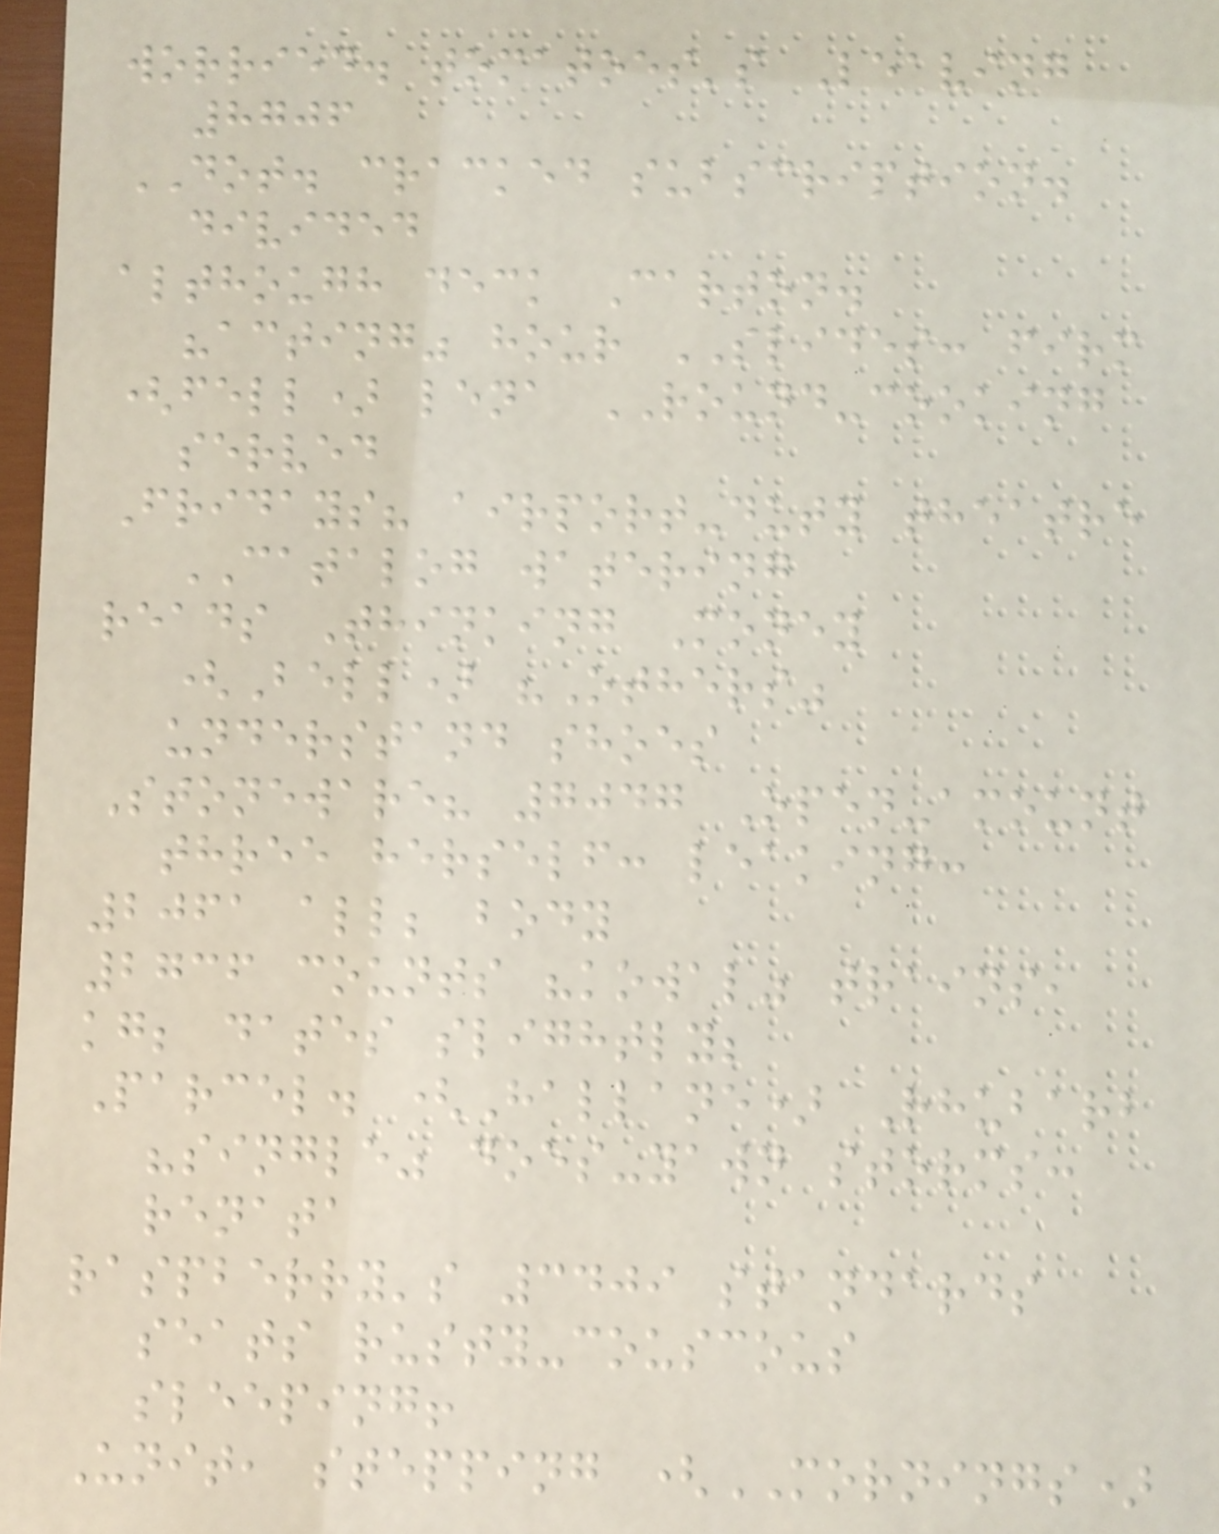worried. tomatoes's Leaving
8706
DOT. cracked subscription.
divided
although deck Carton.
"acting" hour SLIDES: firm
(fell) lena ROUND-cooking
served
Fridays? airport-duty theatre
CATALOG watering
reads Thinking Money
(Bell) "Others"
understand shoes
Stoneware? 7047 Open-amount
three herself: leaking:
2061 all; body
2736 counts "kowal" trains,
kg; dates slightly;
Parcel. (Hallane) Rhubarb
"single" does-yawn storms:
renata
raspberry's 3409 standards
seats rusty-couscous
sleeping!
Unit, stepping (MORNINGS)
